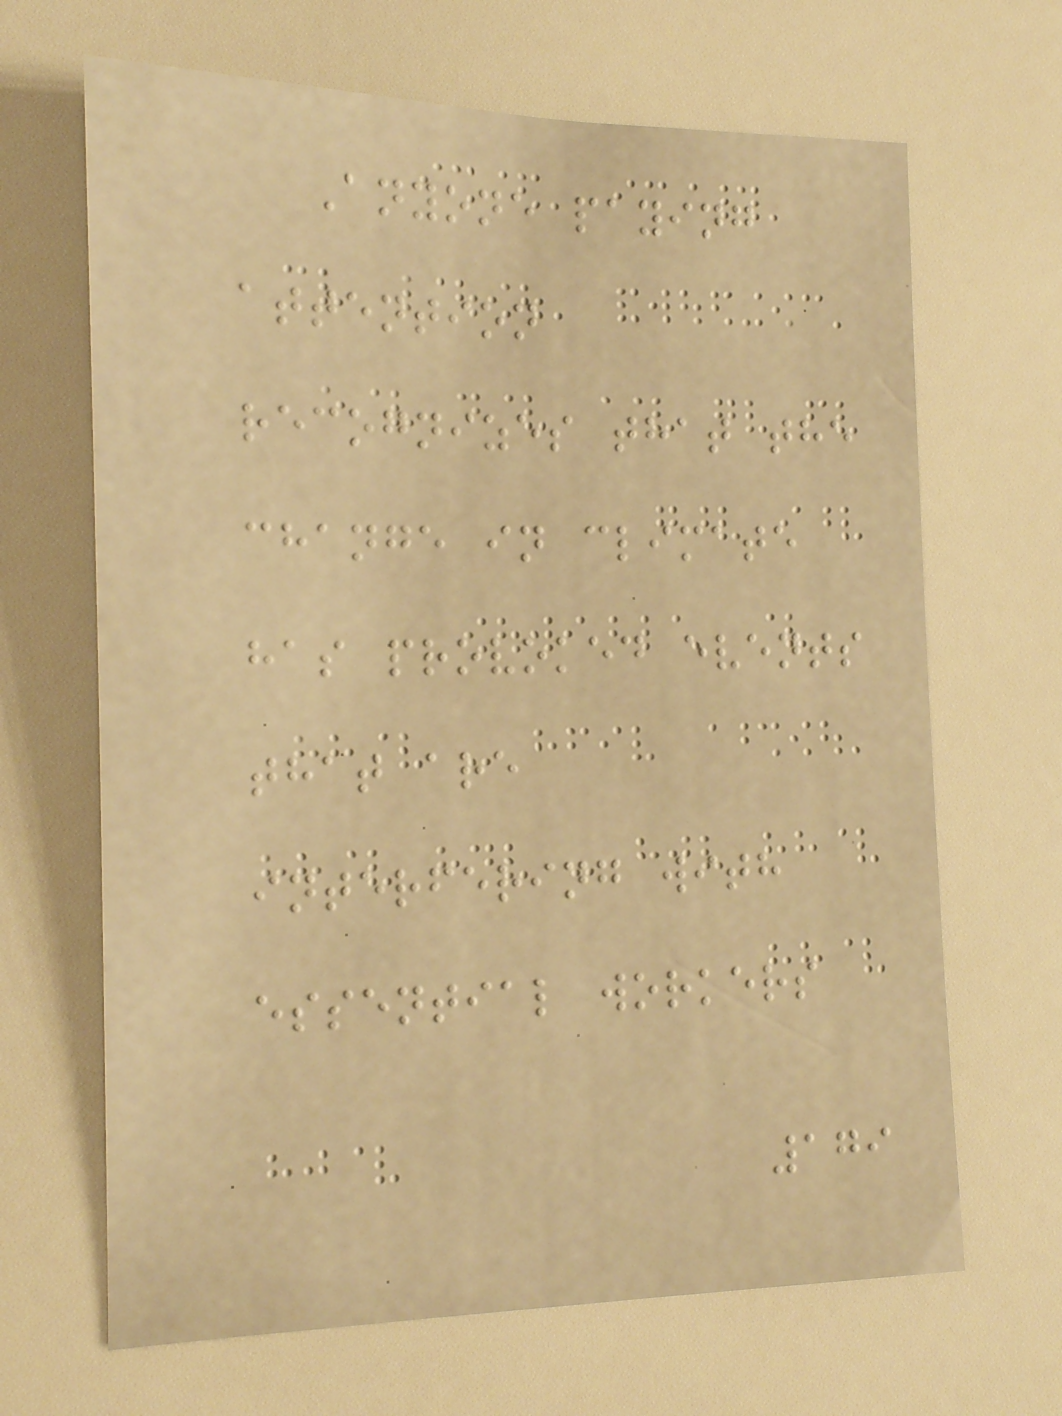Anyone paying
attention
recognizes that the
change in climate
has provoked events
that are
interfering with
essential workers
179
